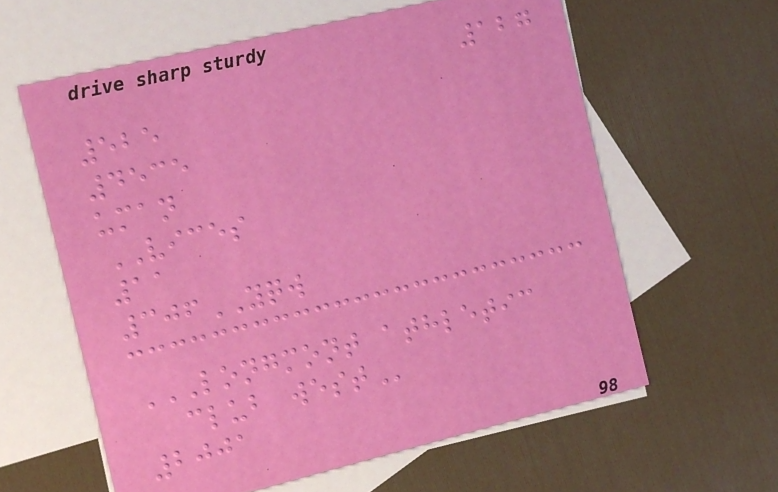127
525
4535
uman
VICES
11
306YQW
LONGMONT ATHLETIC
CLUB WEST
2001
